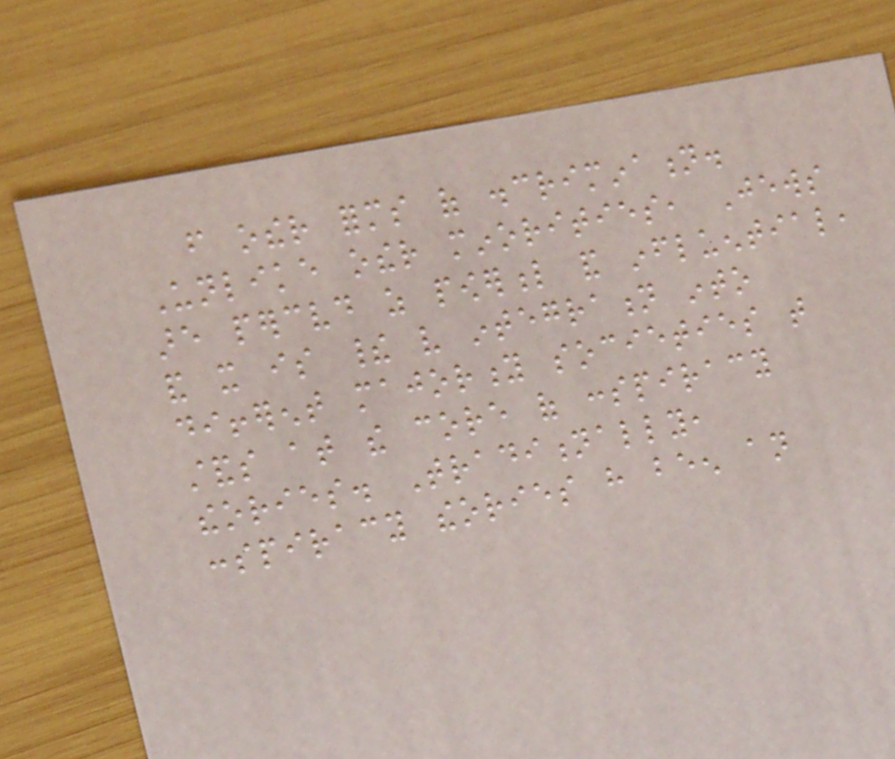from other forms of discrimination.
Unlike other minorities, Jews
are perceived as powerful and influential,
and it is their very integration into
different majority societies that
stands at the core of conspiracy
theories. Traditionally,
conspiracy theories have been an
